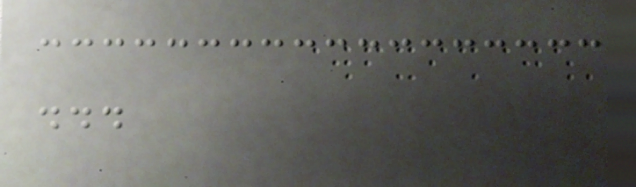...
